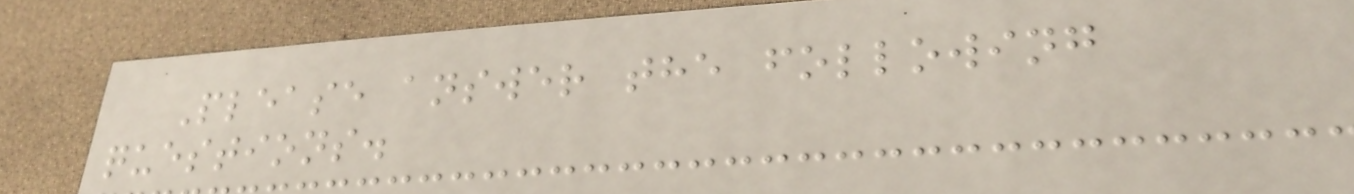Please answer the following
questions.
